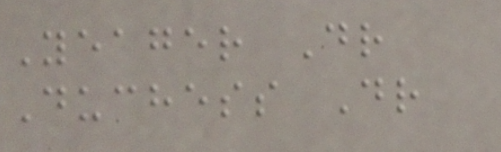Yeager Dr
Duchess Dr
